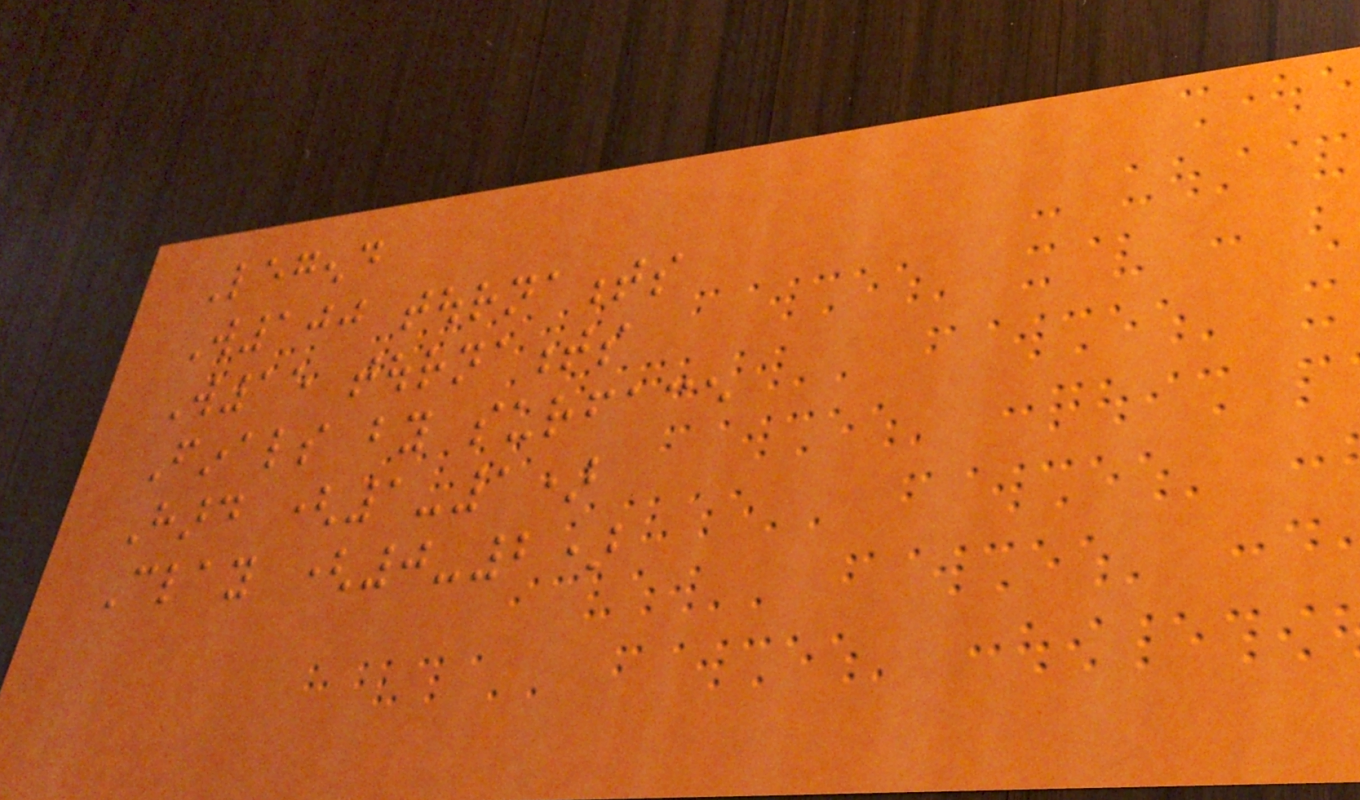Legend
W100 tournaments
W15 tournaments
Finals by surface
Hard (1-1)
Clay (0-2)
